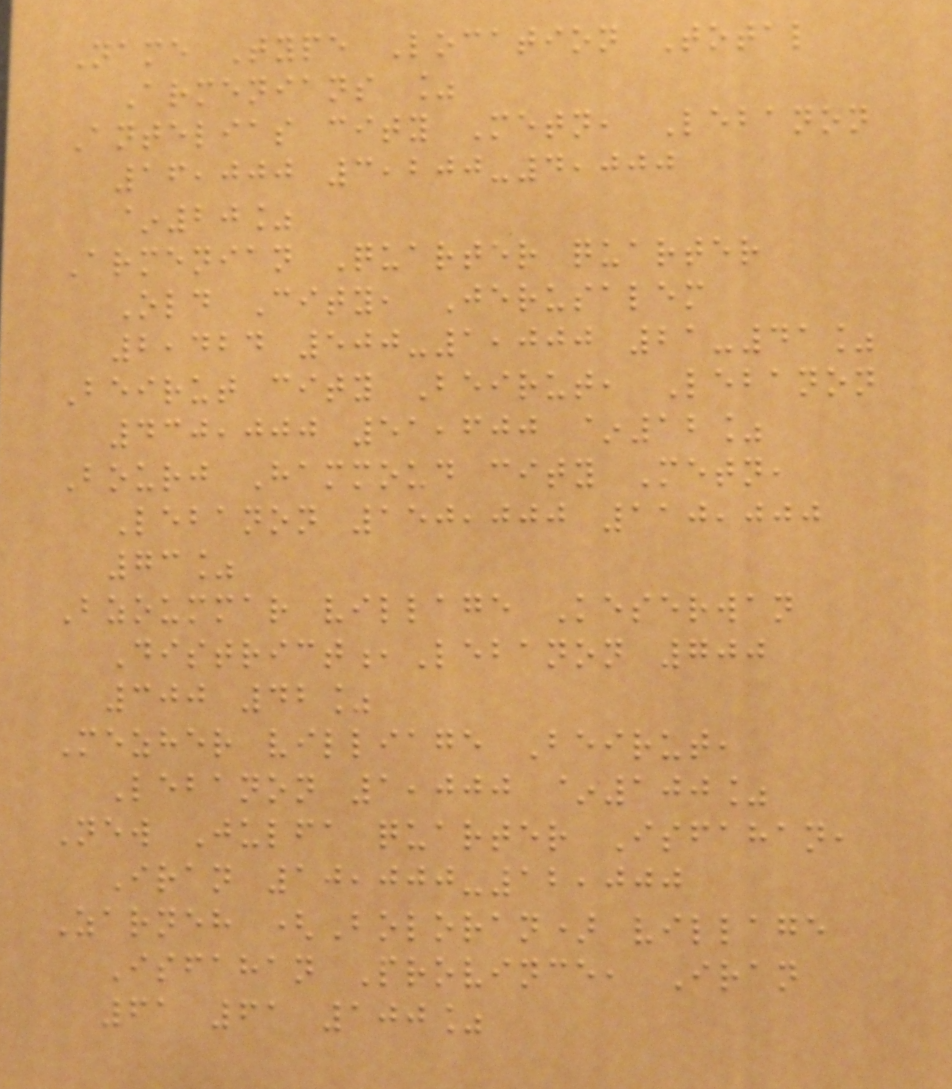Name Type Location Total
Armenians %
Antelias city Metn, Lebanon
16,000 3,200-4,000
~20%
Armenian Quarter quarter
Old City, Jerusalem
2,424 500-1,000 21-41%
Beirut city Beirut, Lebanon
430,000 51,600 ~12%
Bourj Hammoud city Metn,
Lebanon 150,000 110,000
73%
Bzoummar village Keserwan
District,Lebanon 700
300 42%
Mezher villiage Beirut,
Lebanon 1,000 ~100%
New Julfa quarter Isfahan,
Iran 10,000-12,000
Zarneh (Boloran) village
Isfahan Province, Iran
61 61 100%
